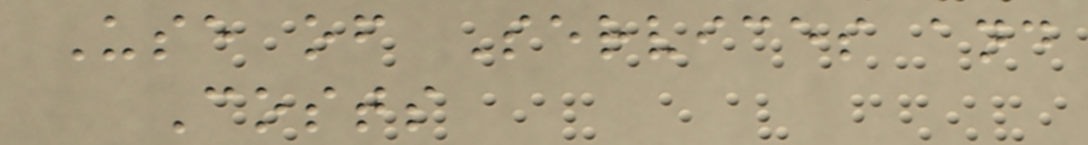Use of Services and
Costs
